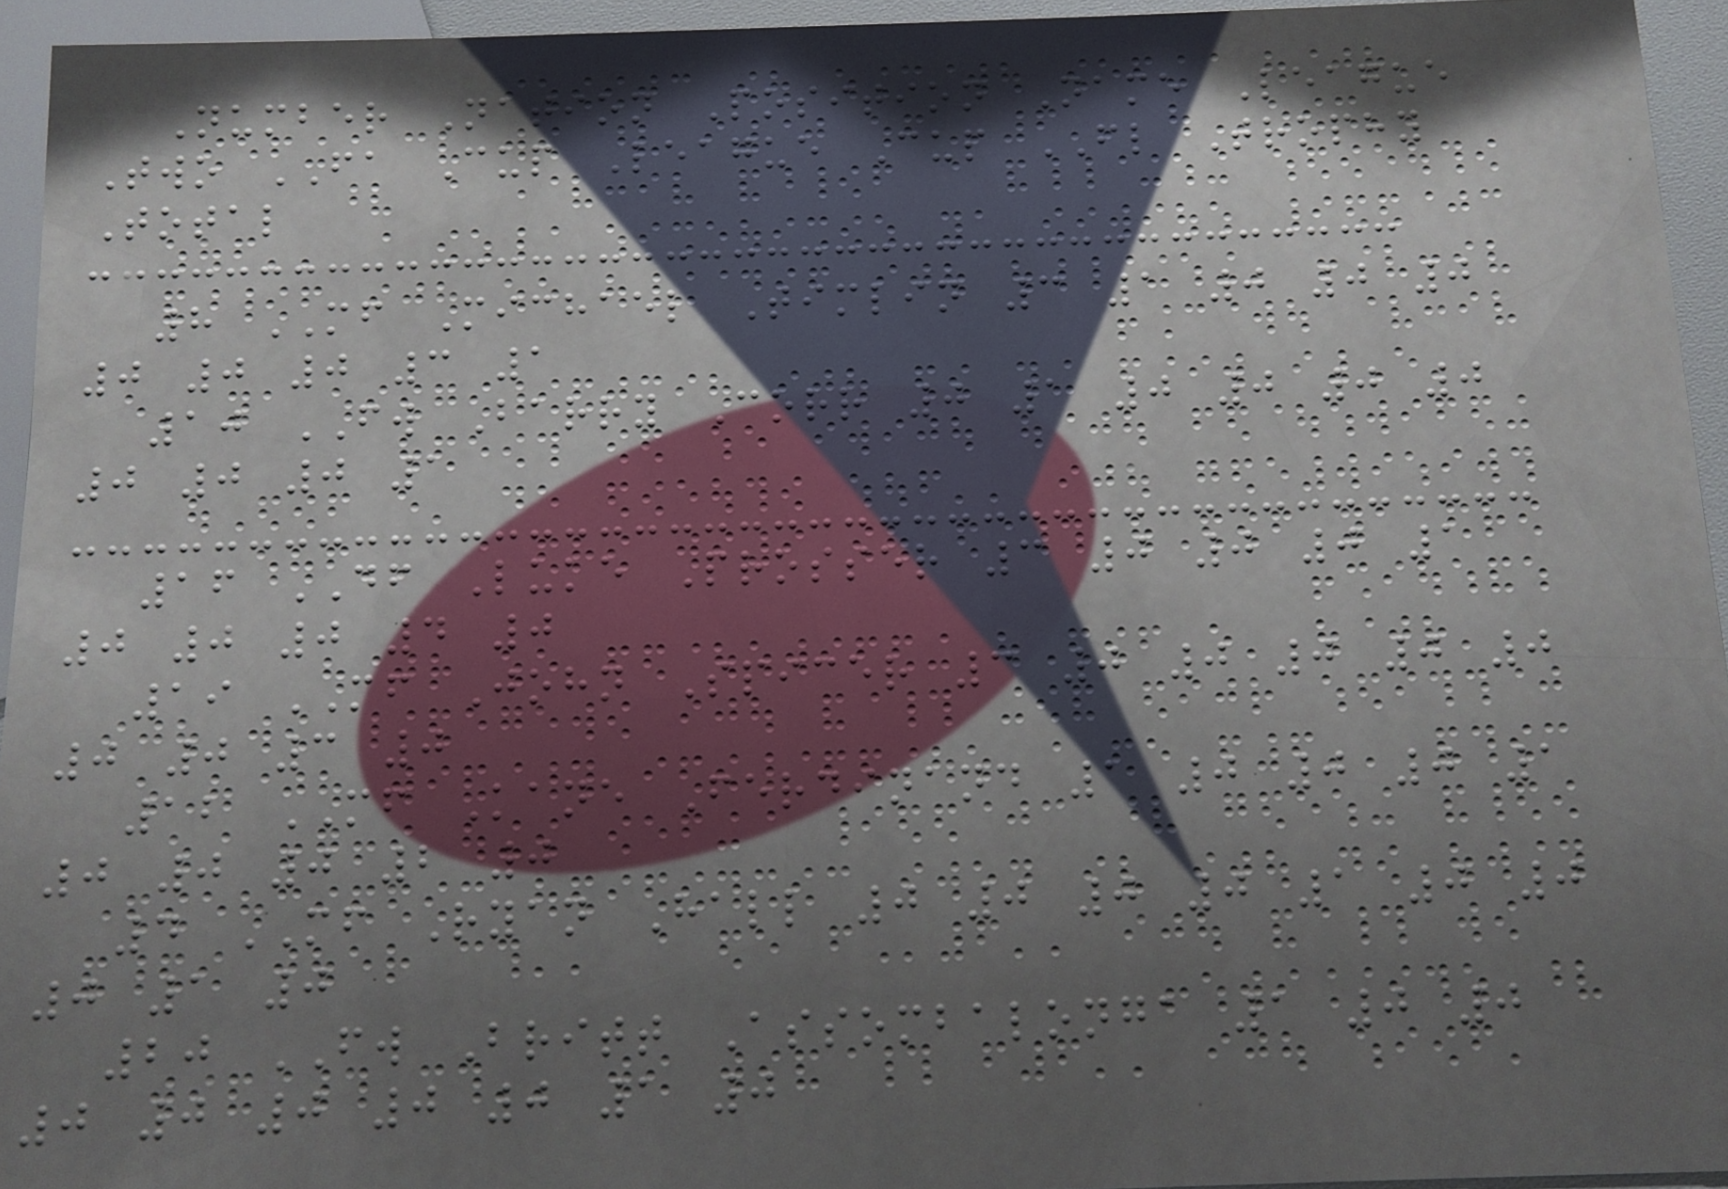Number Nation Position Name League
Two FA Cup League Cup FL Trophy
Total
8 MF Michael Timlin 3 1 0 0 0
0 0 0 3 1
10 FW Barry Corr 0 1 0 0 0 0
0 0 0 1
16 DF Luke Prosser 3 0 0 0 1
0 0 0 4 0
19 MF John Spicer 3 0 0 0 0 0
0 0 3 0
12 MF Kane Ferdinand 1 0 0 0 1
0 0 0 2 0
4 MF Ryan Hall 0 0 0 0 1 0 0
0 1 0
20 FW Britt Assombalonga 1 0 0
0 0 0 0 0 1 0
